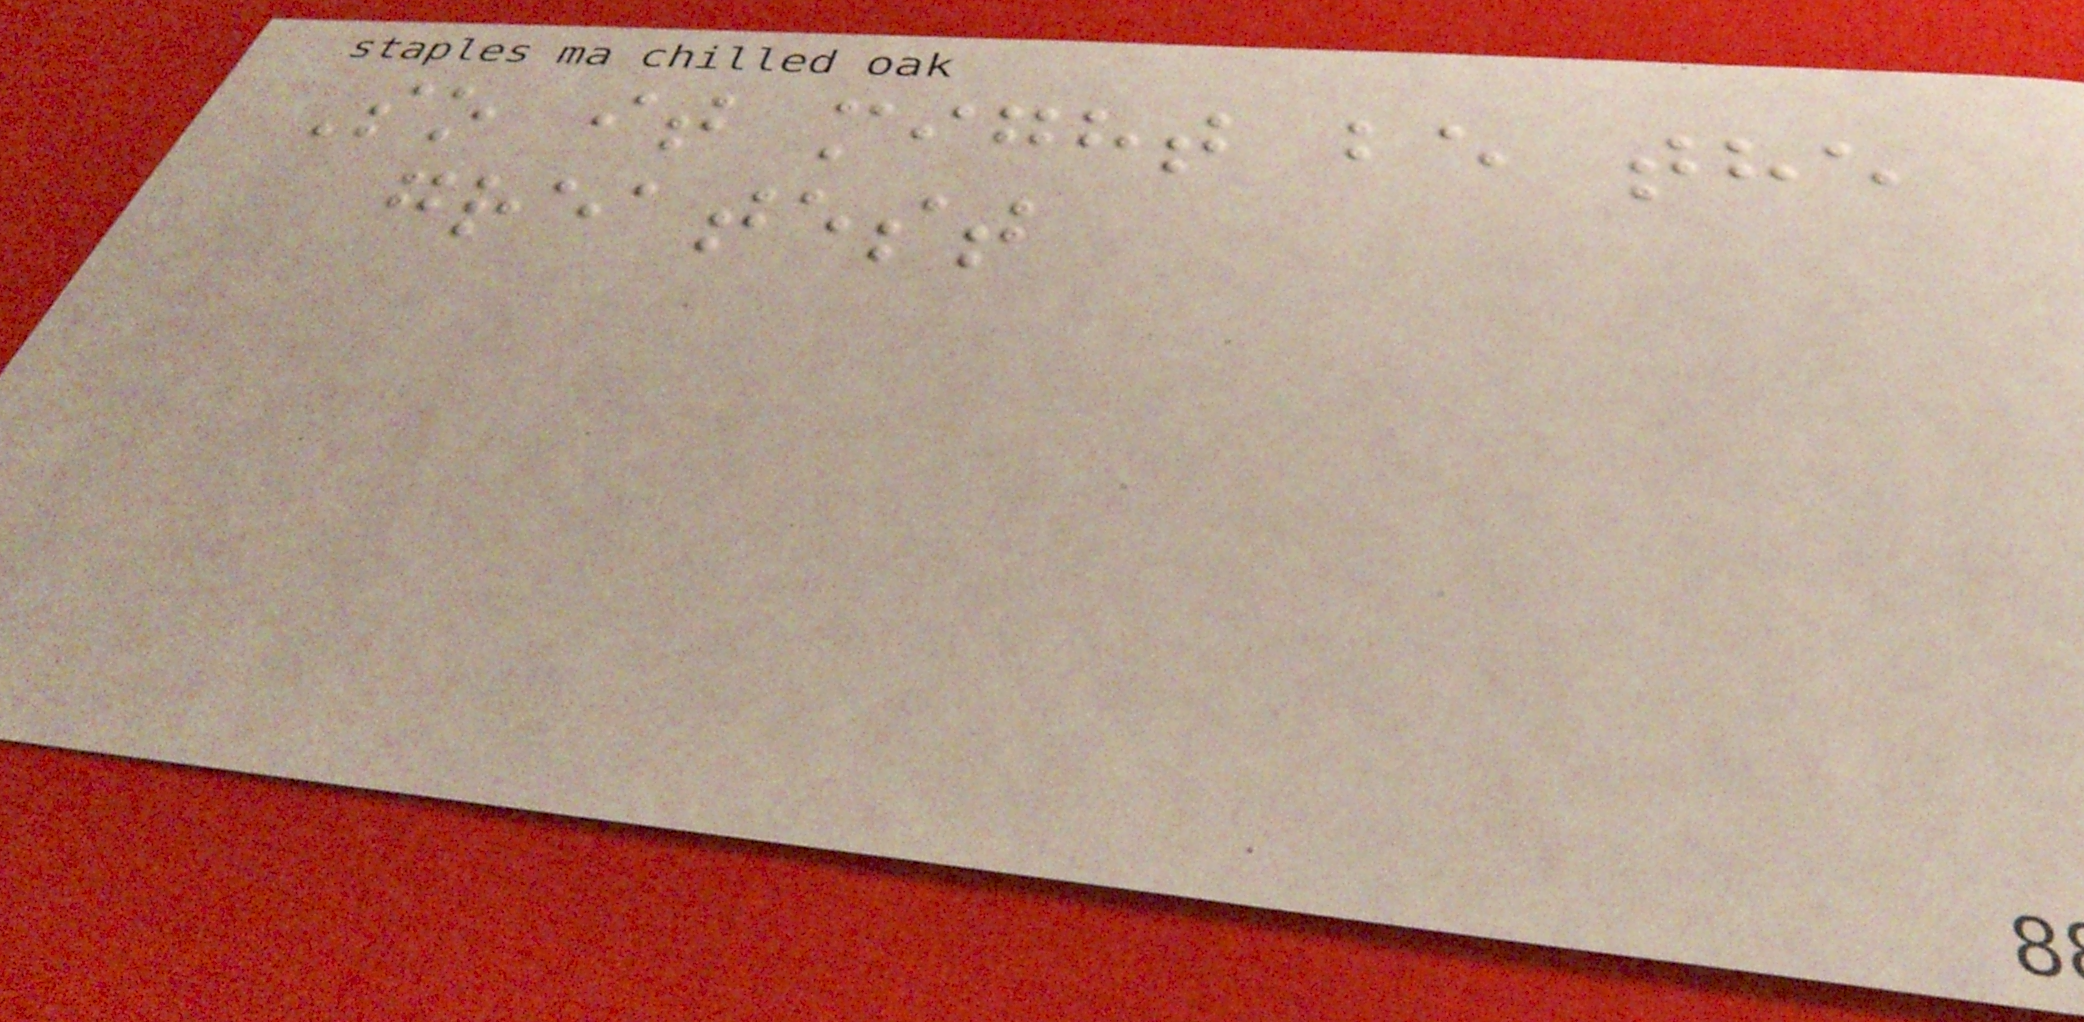So it might be the
greatest
